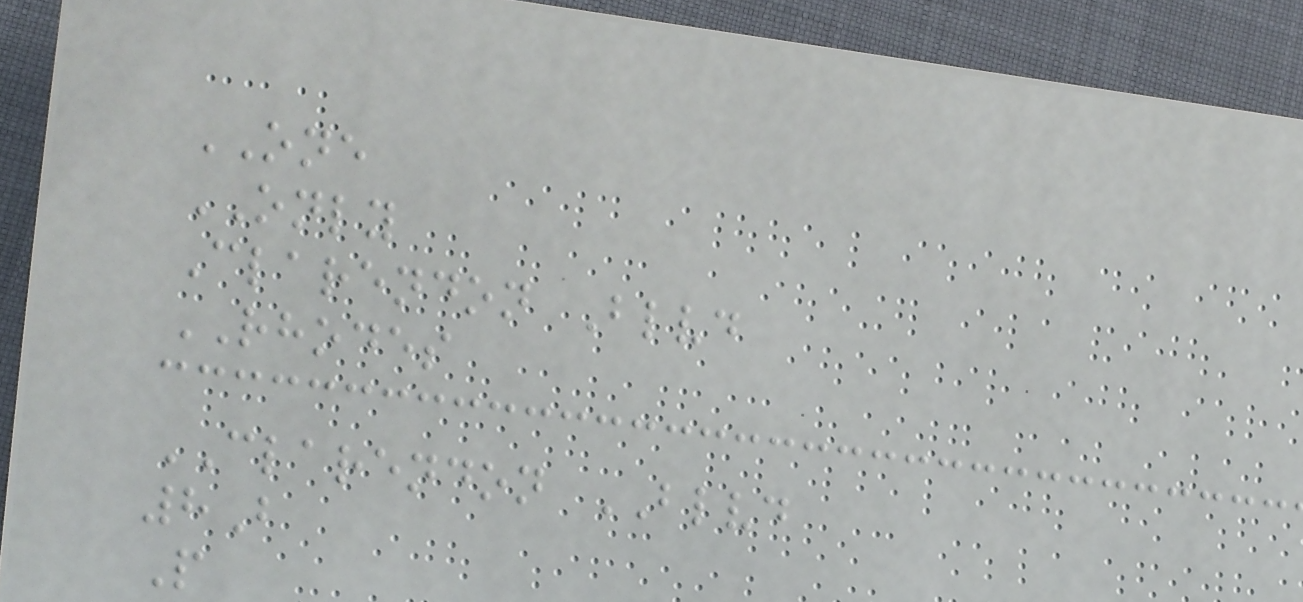ONE
ONLY
Clarendon Blvd
RHODES
CLARENDON BLVD
8B
P
